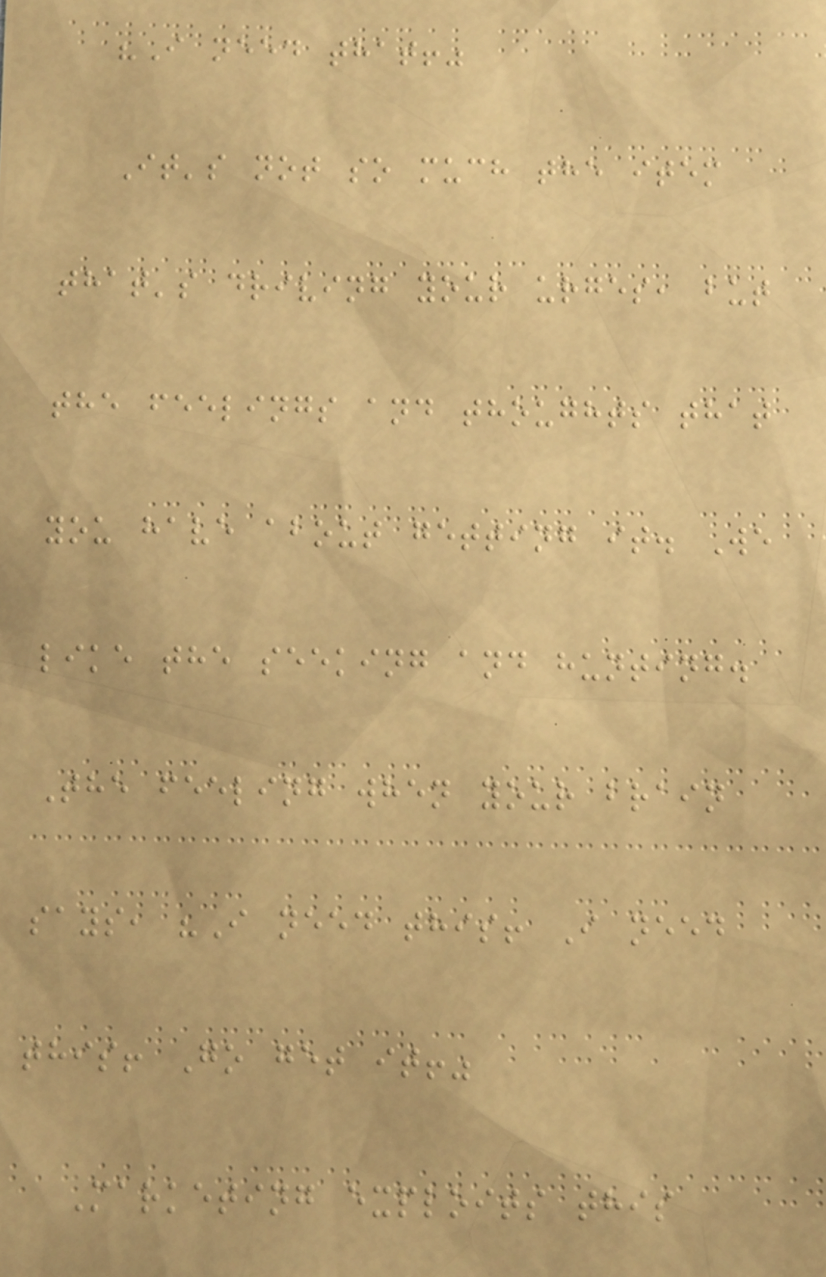"I need that!"
It's not so much the item
that's driving your urges, but
the feelings and thoughts that
you have about getting it. We
like the seeking and hunting.
The feeling when your brain
says, "I need this! I need
this! Go get it!"
Marketing exploits this
